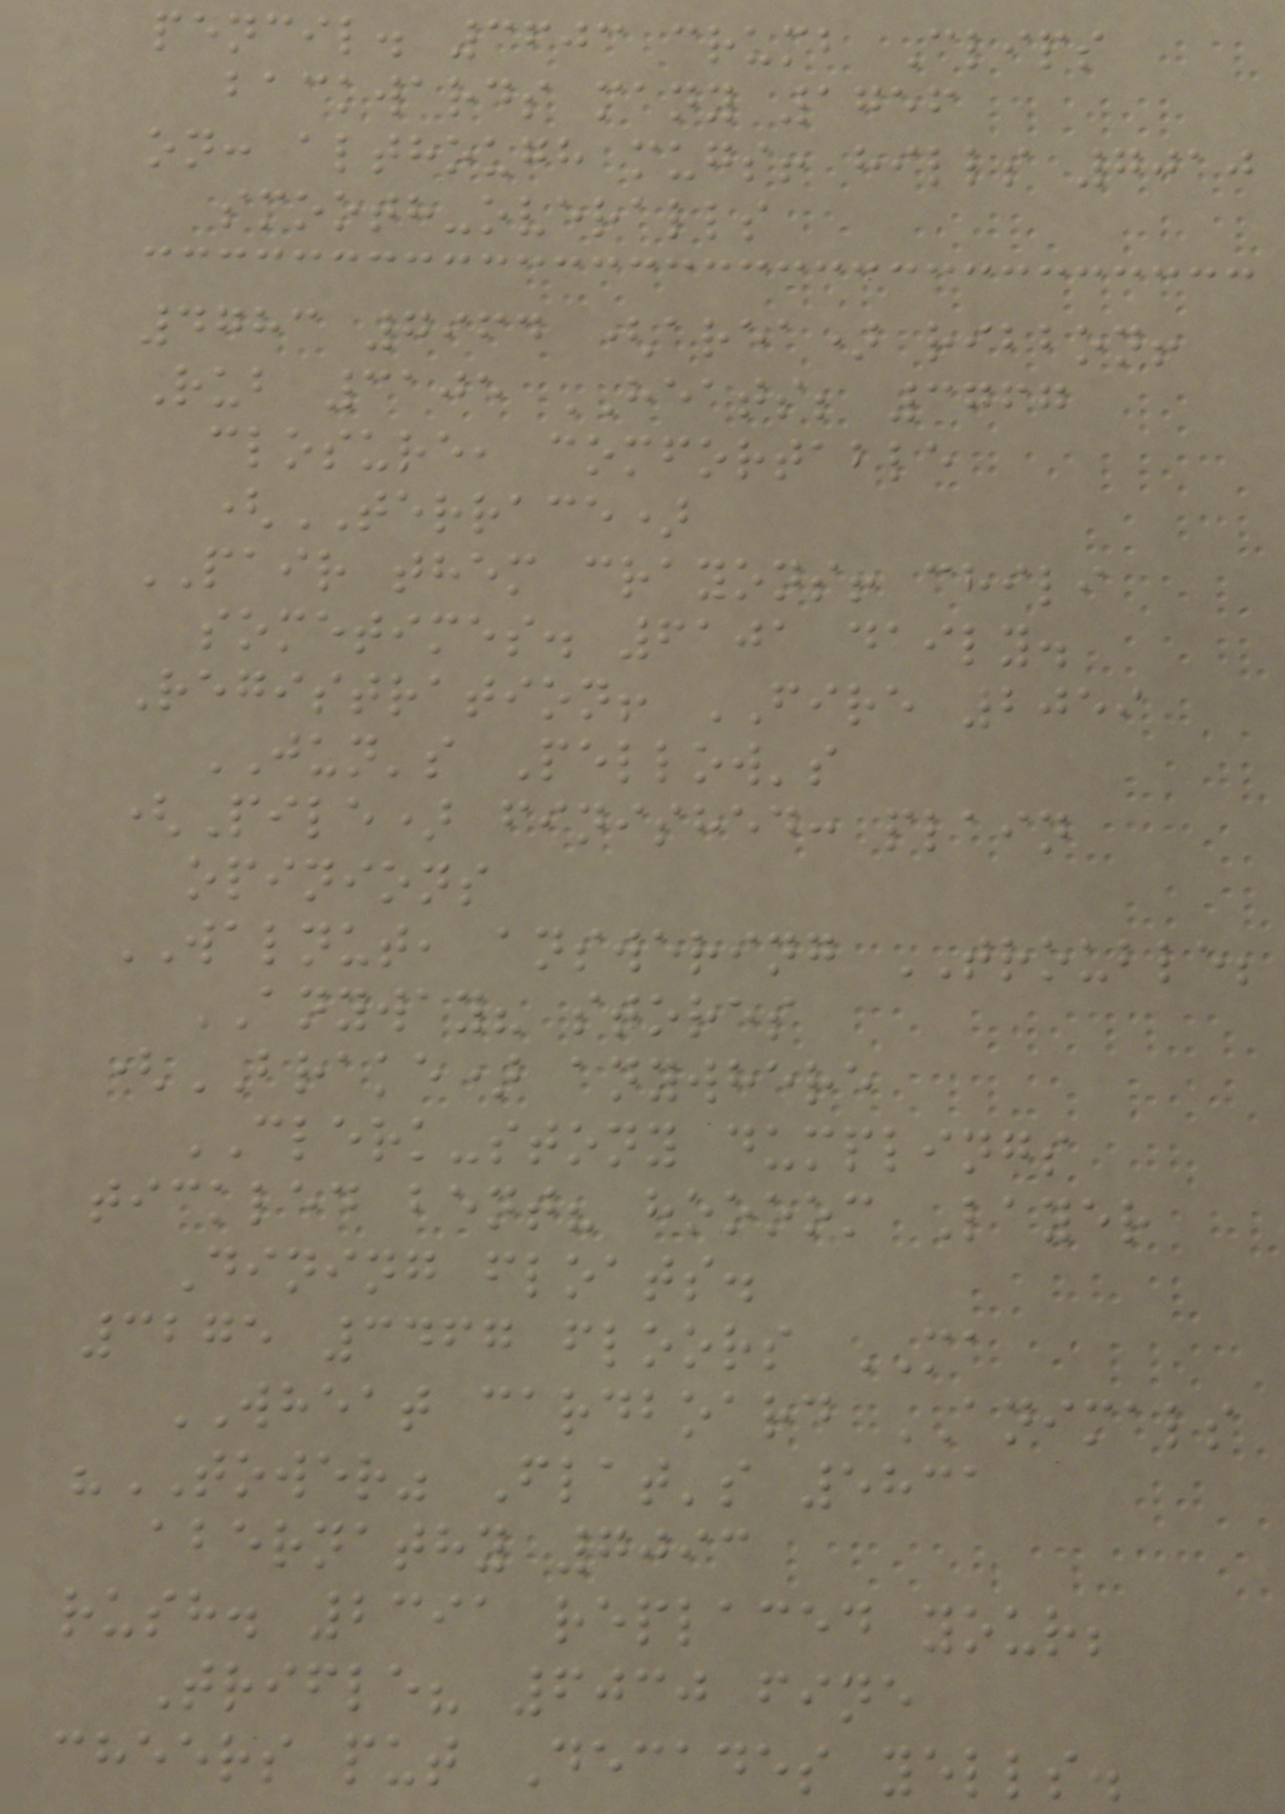pencil. 3603 crumb Clips
backwards many 1756
on: although mugs! hills 7010
smooth-overalls
4783 7964 (area) ribbon!
Rub 3105 HEATS; 3767
closure, comfortable
(TERRACE)
PAIR them crayons! chili
sometimes. 6101 daily.
Registration! FIRE 2059
JUN's Pellow's
(Pile) finished: plain
opinions
WALNUT, answering TROUBLE;
ANYWAY? stores
(BRAKE) anywhere
CLERK-stony dumplings
tickled bent? hoooom Layer
Dining floats.
3275 3467 floors MA
WHEAT cardboard ANIMALS
"TOWER" Flat's 5831
abernathy 7093
rush. 2391 replaced your;
Trifle? 6030 fine
cheers put Decades yells.
